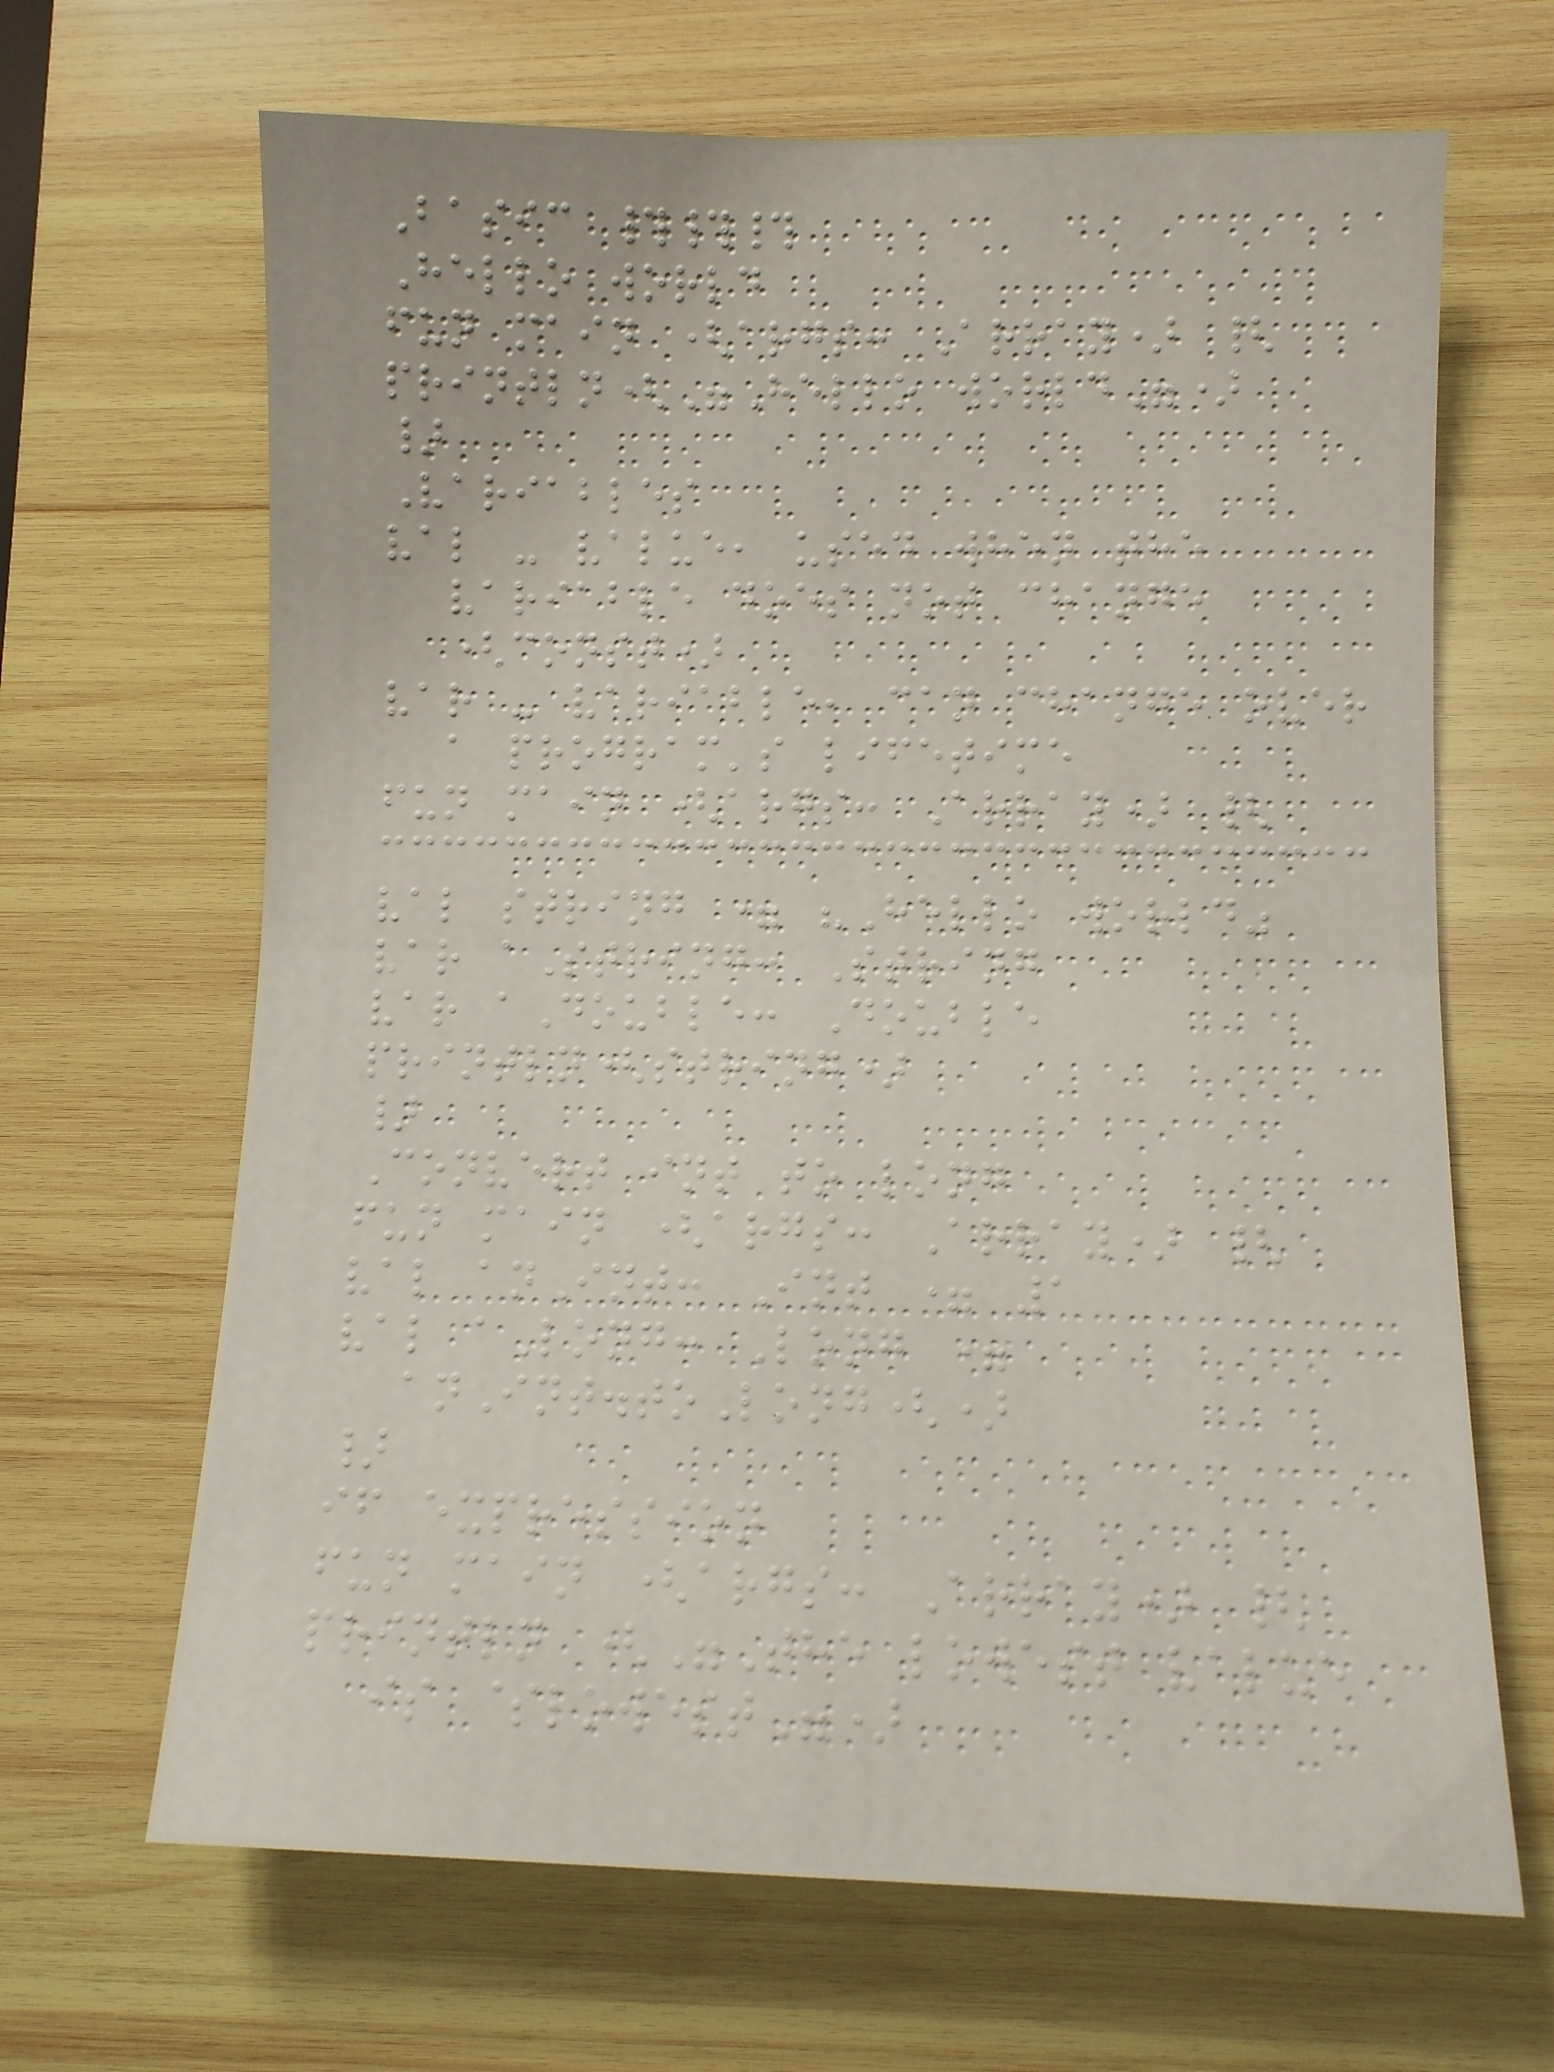Basic ###
Hello world
fun main (args: Array) {
println("Hello world")
}
Variables
val - value, used when the
variable does not change
(const)
var - variable, can change over
a program's lifetime
fun main (args: Array) {
val string = "Hello world"
var aString: String
var aDouble: Double
println(string)
}
Convert int to long
fun main (args: Array) {
val anInt: Int = 1
val aLong: Long =
anInt.toLong()
}
if expression
fun main (args: Array) {
println ("The lowest value
is $lowest")
